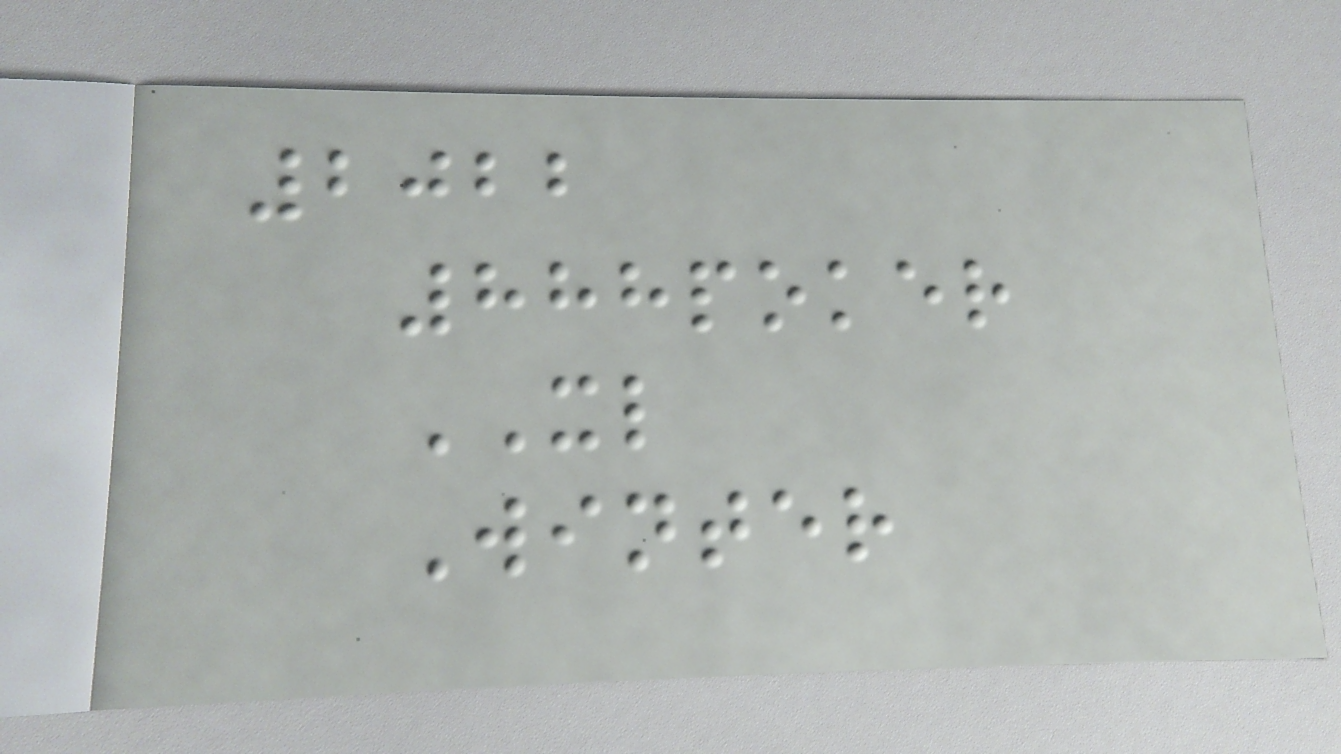2022
888poker
XL
Winter
